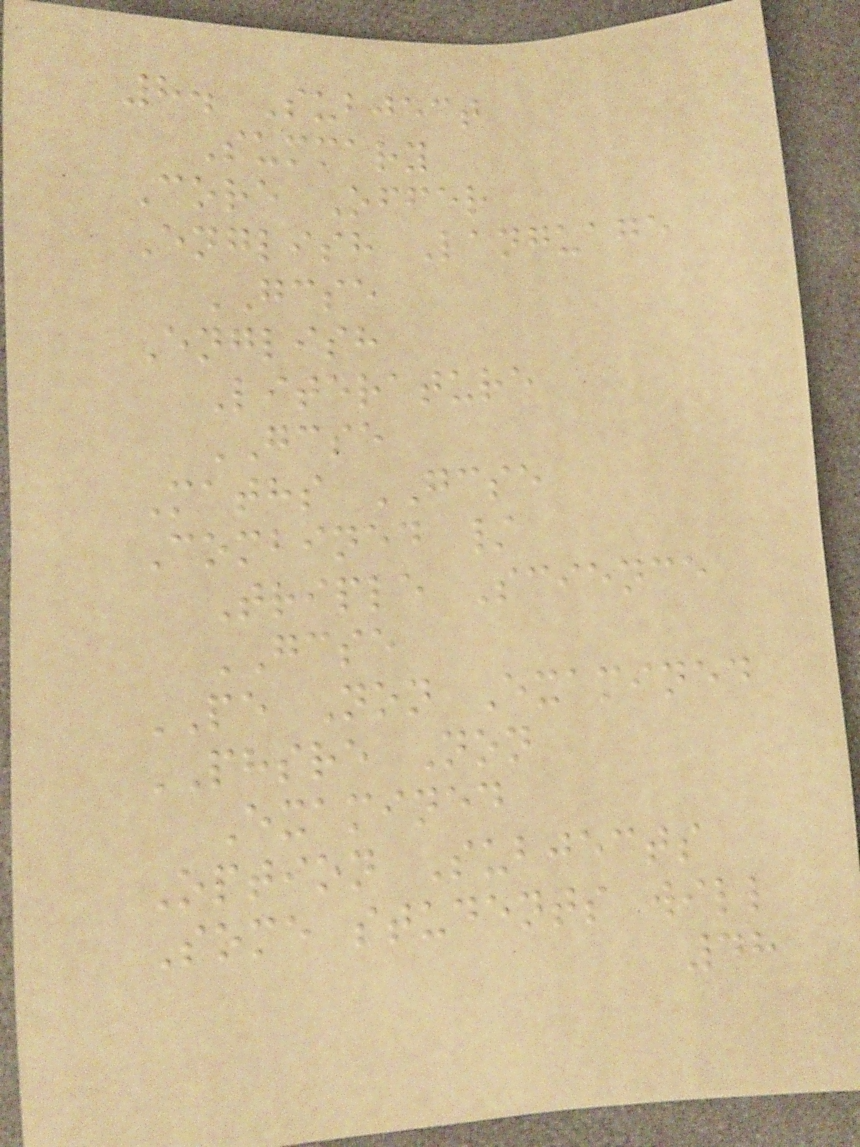8. Subject
Summary
Core Offer
English Language
GCSE
English
Literature
GCSE
Maths GCSE
Combined /
Triple Science
GCSE
PE Non Examined
PHSRE Non
Examined
Option Subjects
Some students will
48
